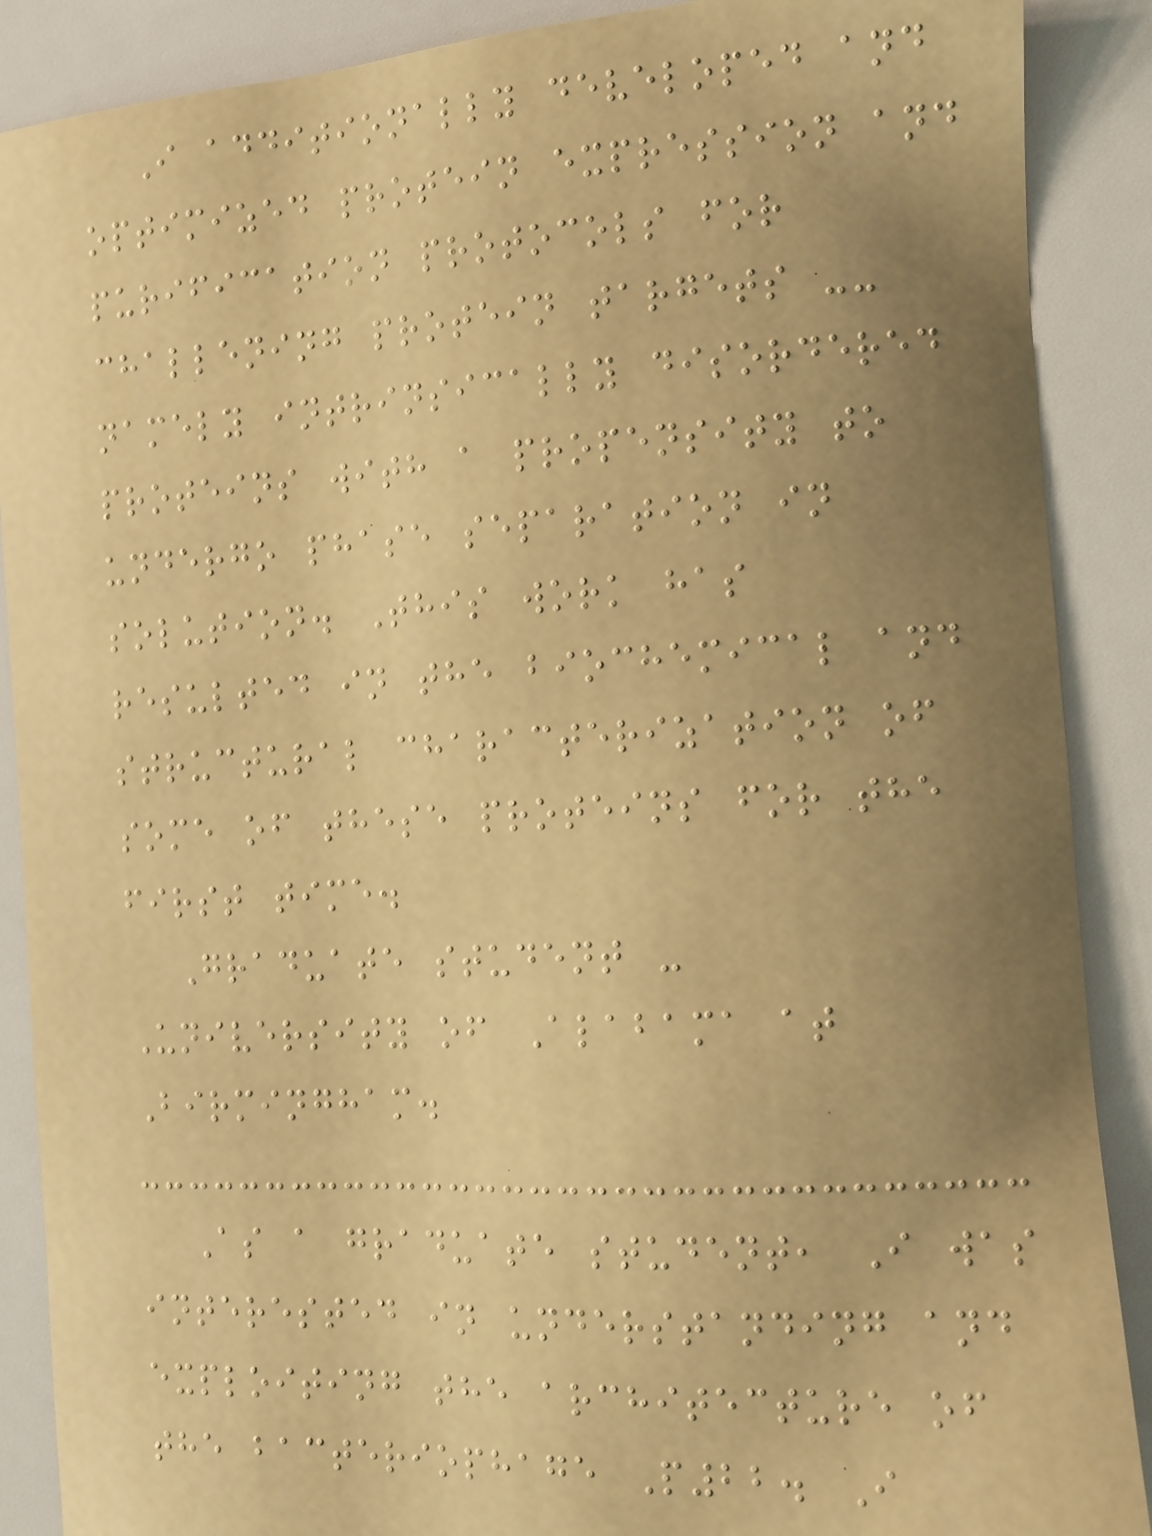I additionally developed and
optimized protein expression and
purification protocols for
challening protein targets --
namely intrinsically disordered
proteins with a propensity to
undergo phase separation in
solution. This work has
resulted in the biochemical and
structural characterization of
some of these proteins for the
first time.
Graduate student -
University of Alabama at
Birmingham.
As a graduate student, I was
interested in understanding and
exploiting the architecture of
the bacteriophage P22. I
